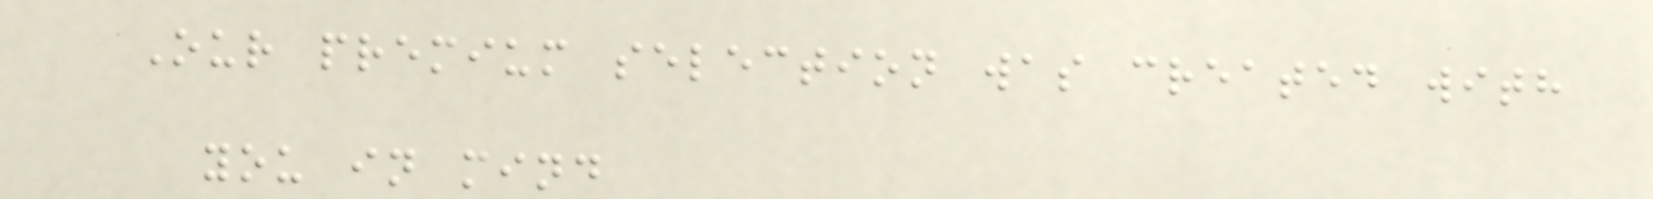Our premium selection was created with
you in mind
